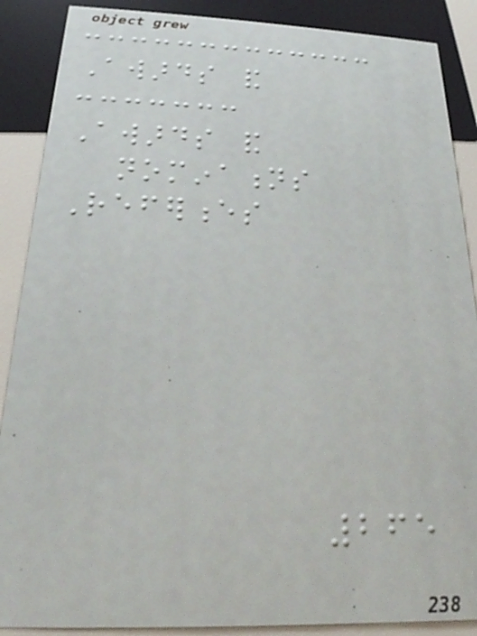Awards and
Awards and
nominations
References
265
